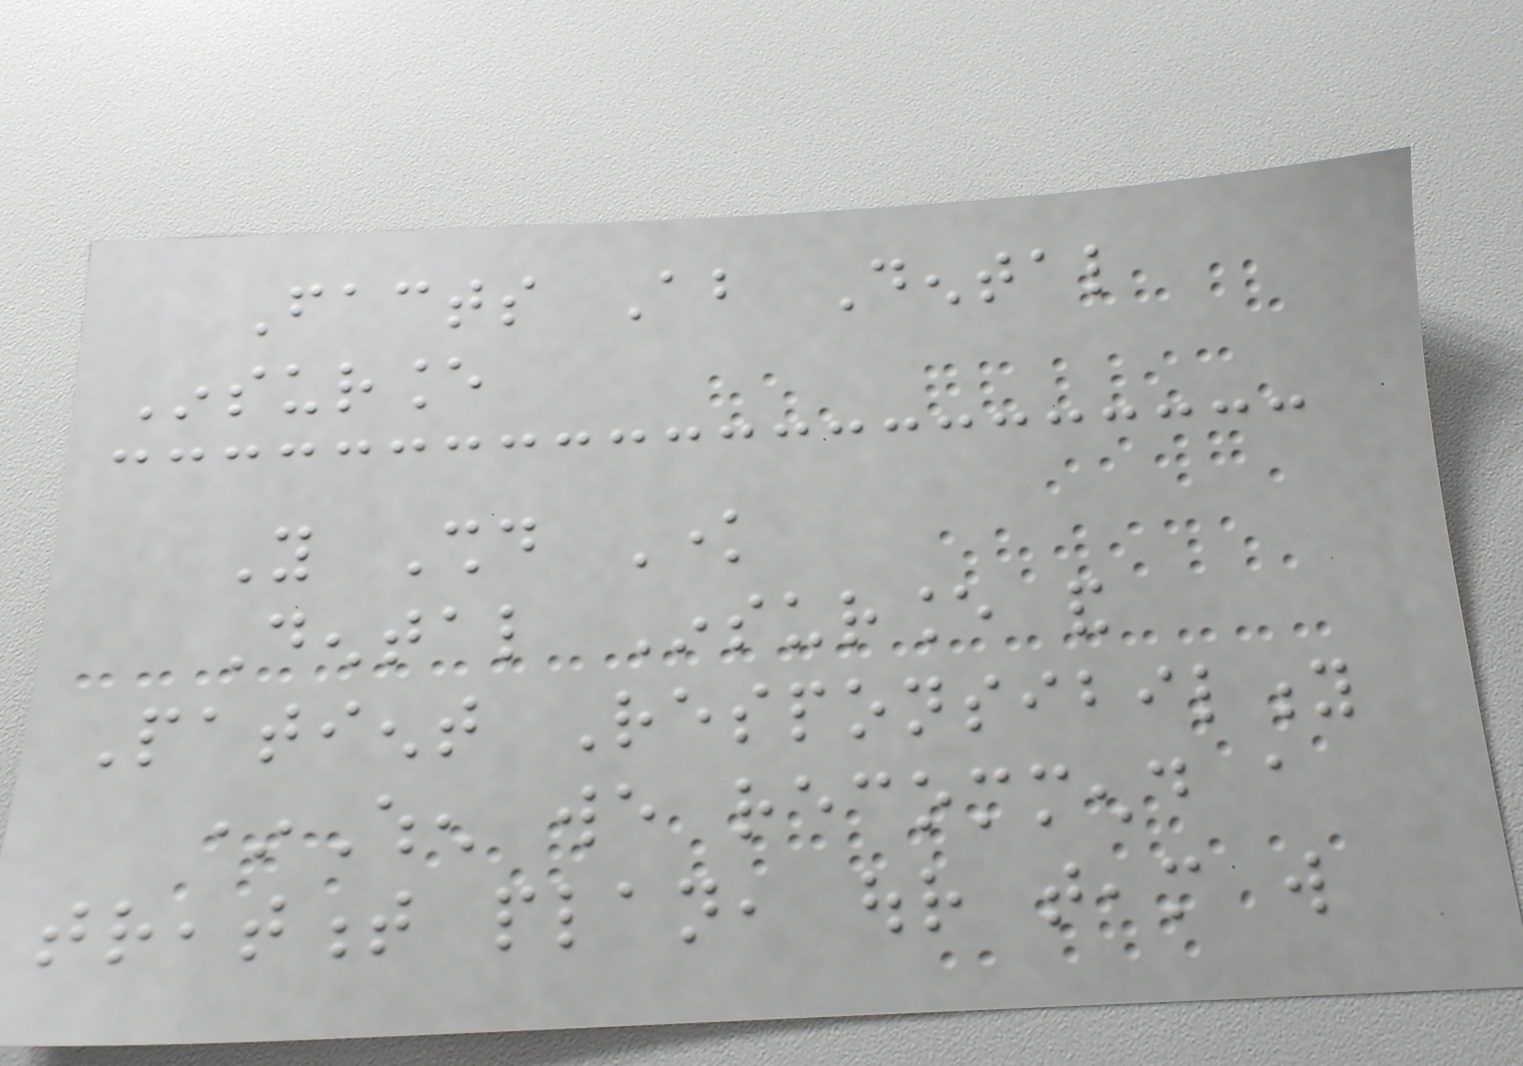Facts About Dental
Insurance
You Should Know
Dental Insurance and
Patient Responsibility
*When we recommend a
treatment plan, our team will
